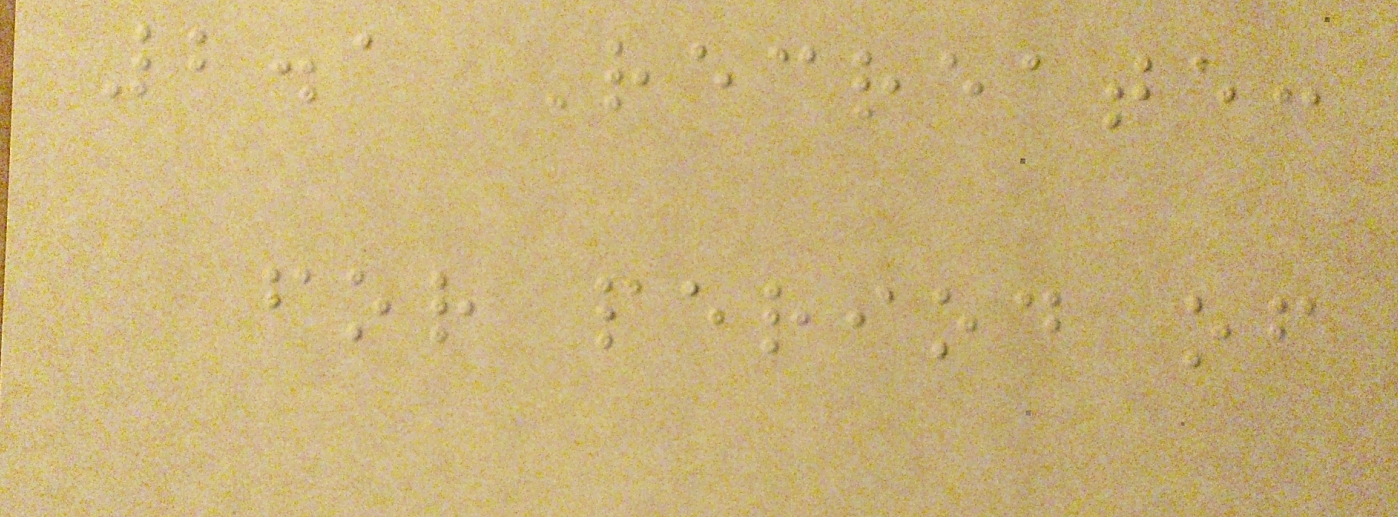2.1 Recreate:
for period of
